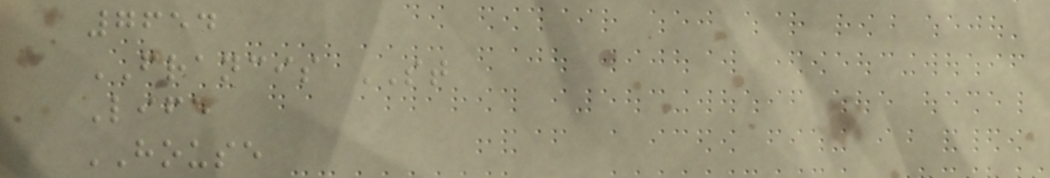7654
FRANCIS ST
Life
HOUSE
